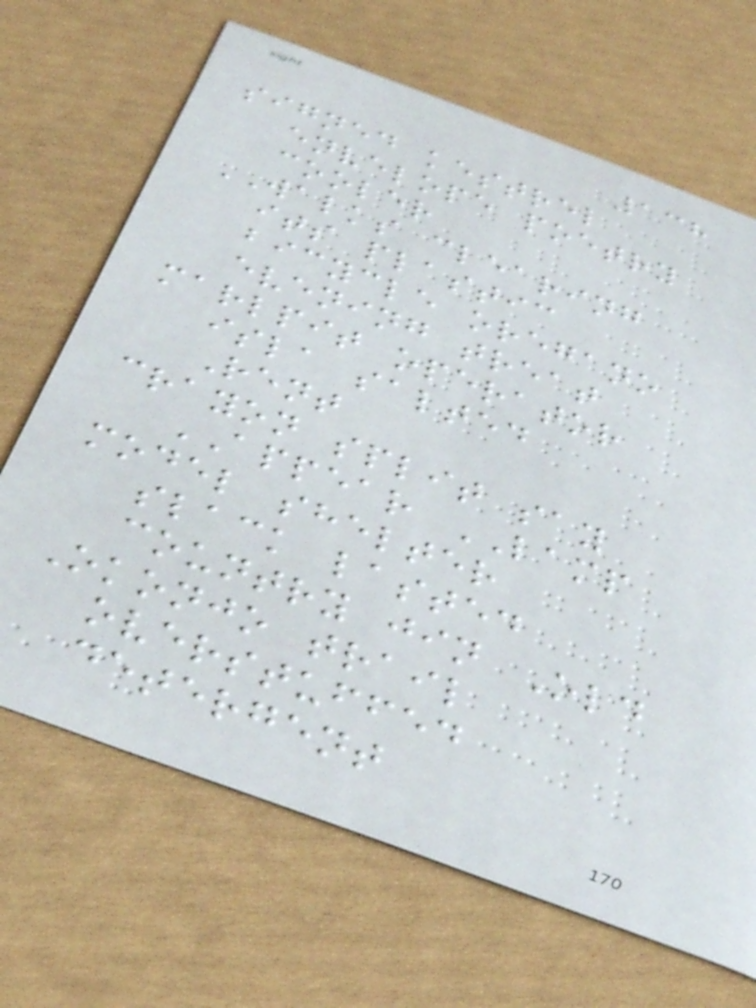138
signed kestrel
envelope poetry
cooler
WALKS clearing
its plastic
bicycle oregano
evening treat
marlpit operator
isla salted
Rent
crayon split say
APPEAR LAMP
model shelter
slack lasted
country jin Old
Okonjo trail
overstuffed
detergent
